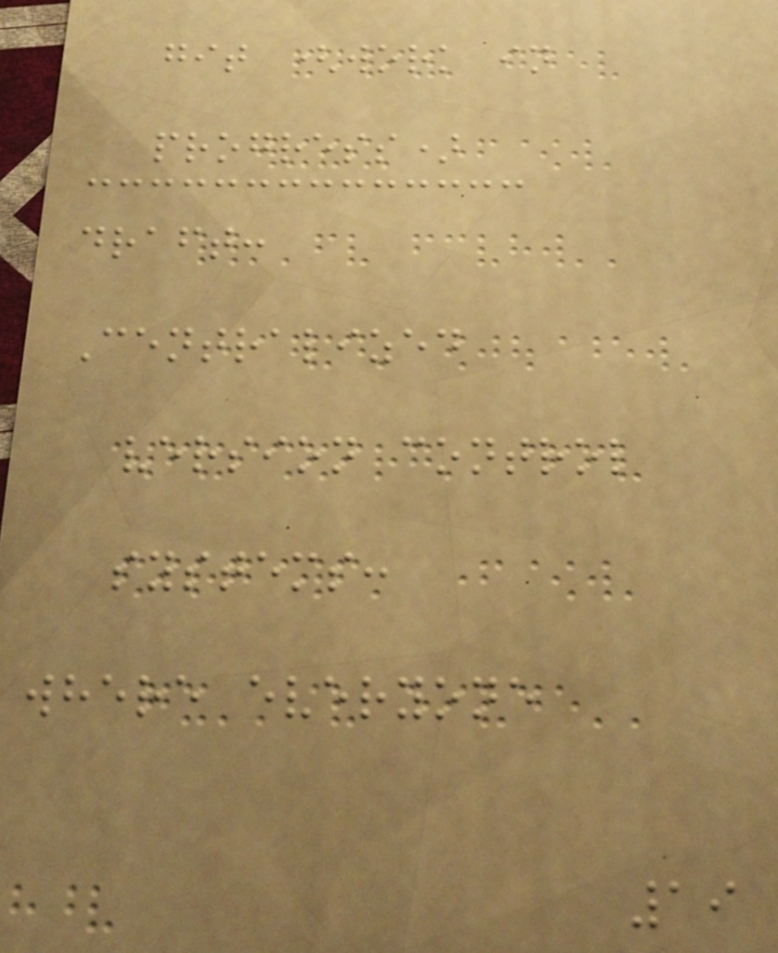git (work in
progress)
draft:
Centralized
version control
systems:
where everyone
19
